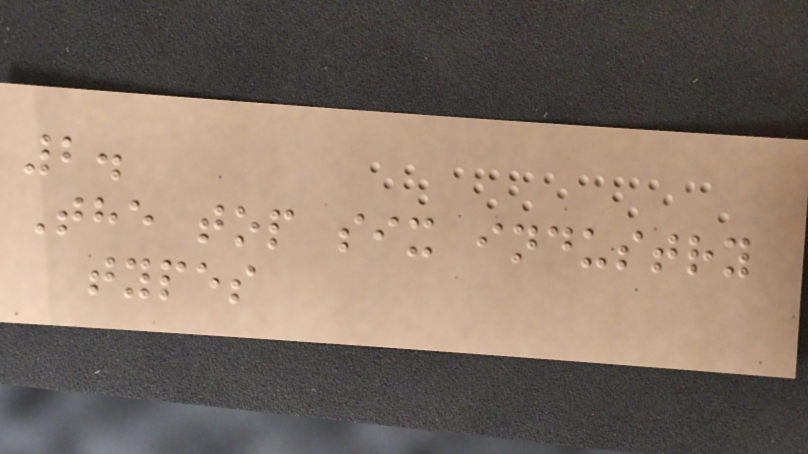2.
The top six industry
types
